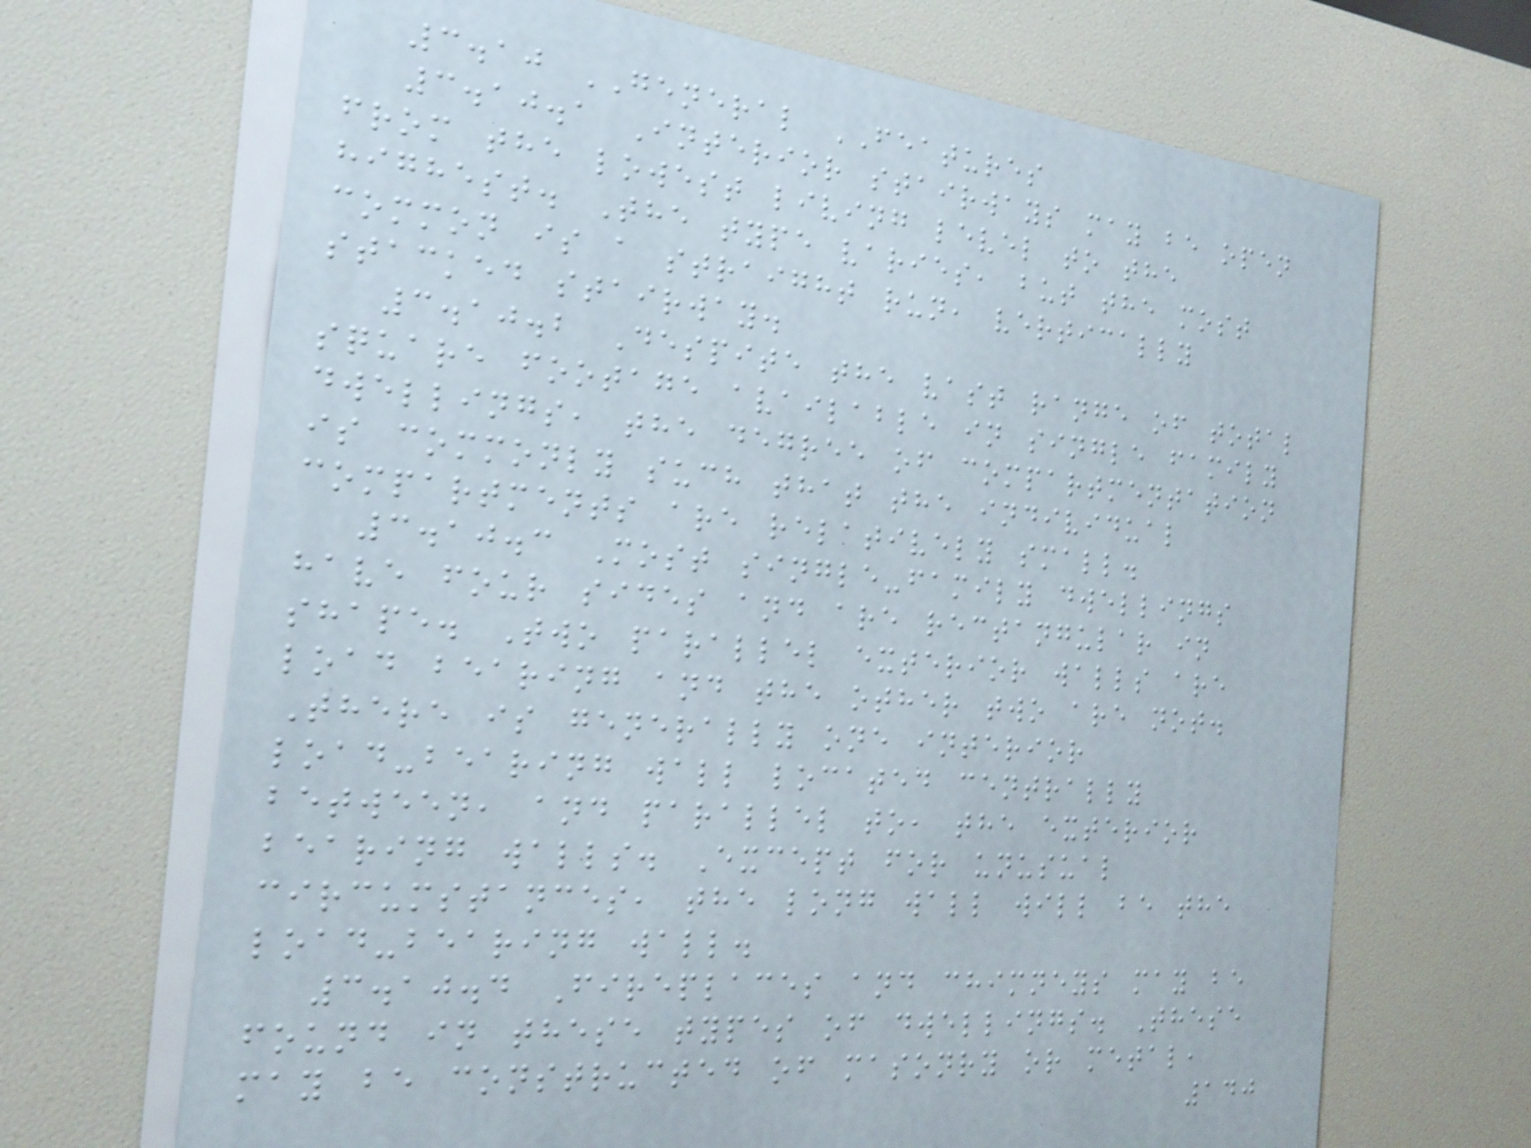3.10 GENERAL FEATURES
3.10.1 Interior stairways may be open
from the lowest living level to the
highest. The type varies, but the most
common is a straight run, vertically
stacked stairway.
3.10.2 Despite the vast range of total
square footage available in single family
dwellings, the degree of compartmentation
is commonly such that the individual
compartments are relatively small.
3.10.3 Most single-family dwellings
have four sides and are rectangular in
shape. Two parallel exterior walls are
load bearing and the other two are not.
There is generally one interior
load-bearing wall located centrally
between, and parallel to, the exterior
bearing walls. Except for unusual
circumstances, the long wall will be the
load-bearing wall.
3.10.4 Fireplaces and chimneys may be
found in these types of dwellings. These
may be constructed of masonry or metal,
140
